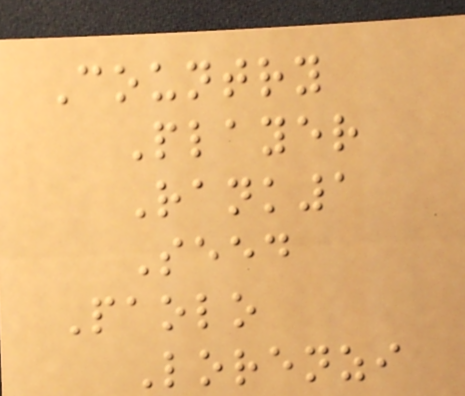Country
Player
Rank1
Seed
Paolo
Lorenzi
